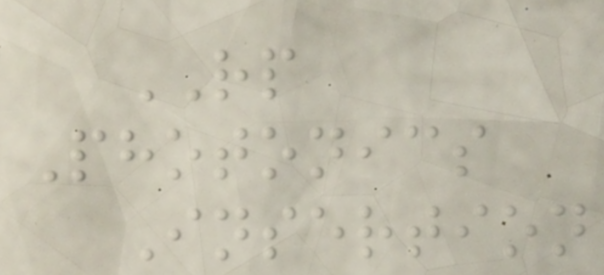RP
Photonics
Insertion
